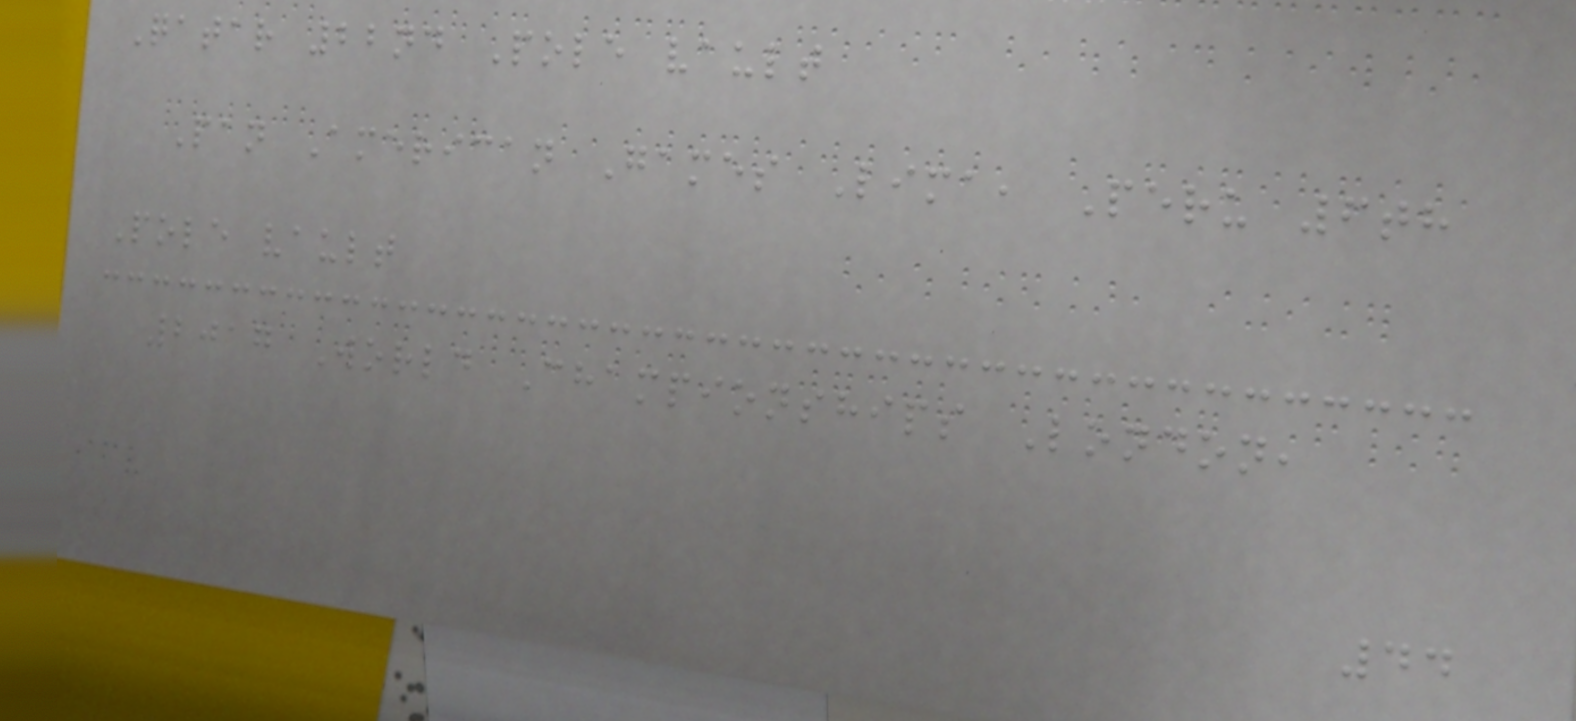Qatar 22nd Pole vault
Pan American Games Lima, Peru 6th
Pole vault
2017 World Championships London,
44
